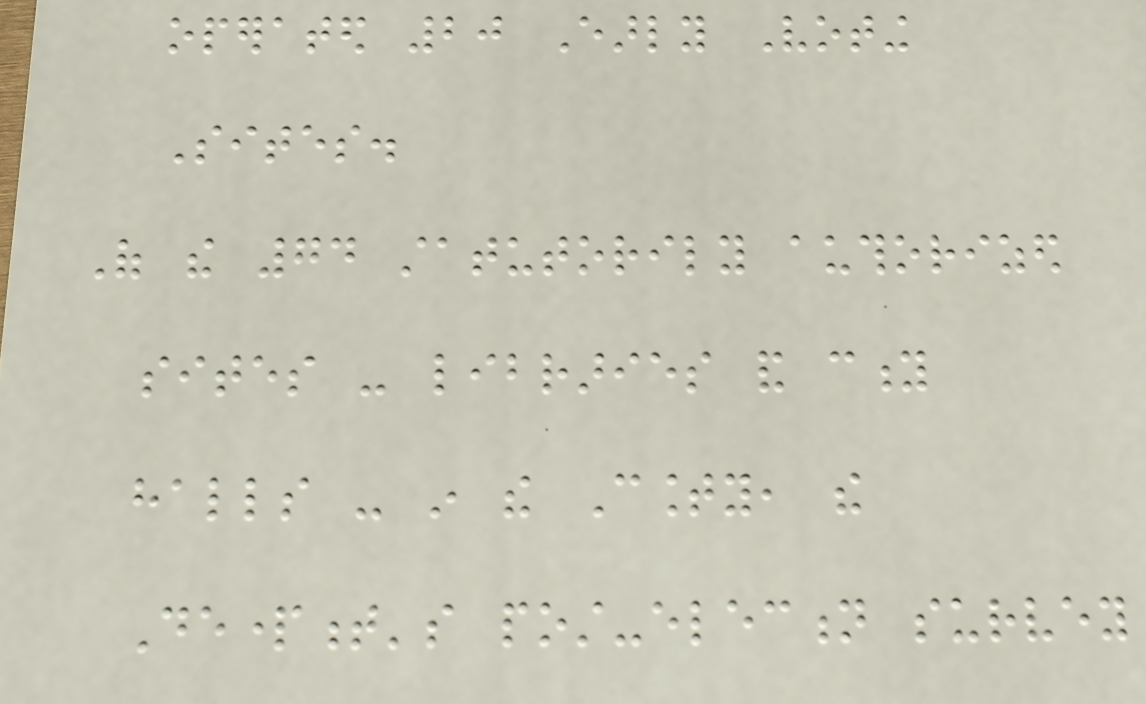operated 20 Early Voting
Sites.
Of the 74 statutorily authorized
sites - libraries and city
halls - in the County, the
Department's post-election survey
